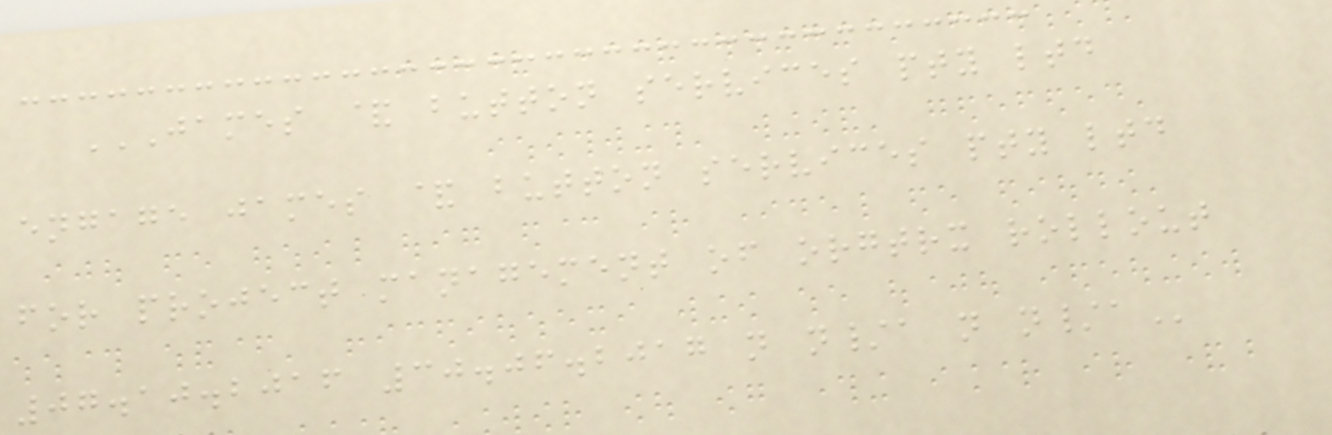JAMES & BUTTON SERVICES PTY LTD
ENGAGE JAMES & BUTTON SERVICES PTY LTD
FOR PROJECT MANAGEMENT OF ORGTRX ROLLOUT
07.10.2016 30.06.2017 N N/A N N/A
